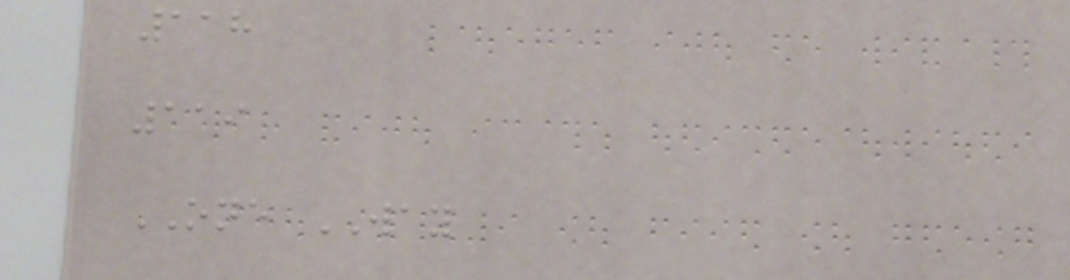118
119
ONE WAY
